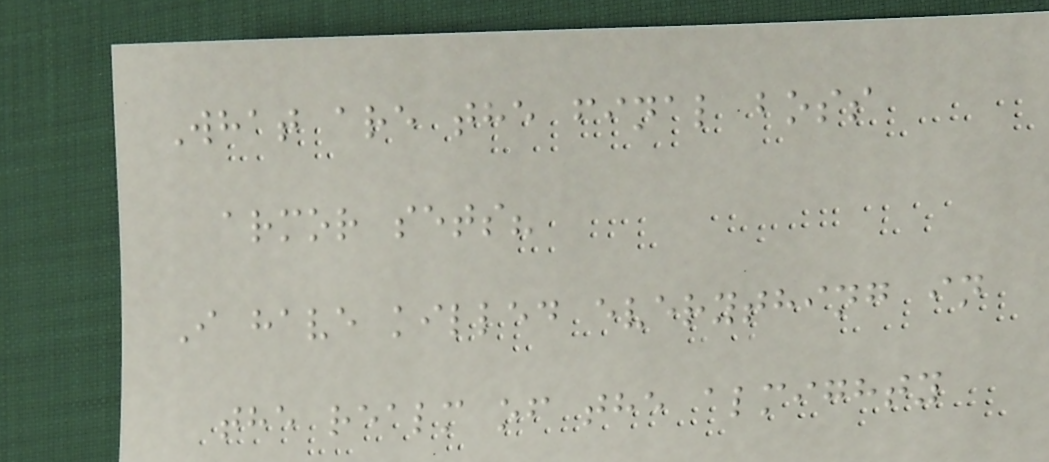What are the final boss
armor sets?
I have killed everything in
the realm of the almighty
